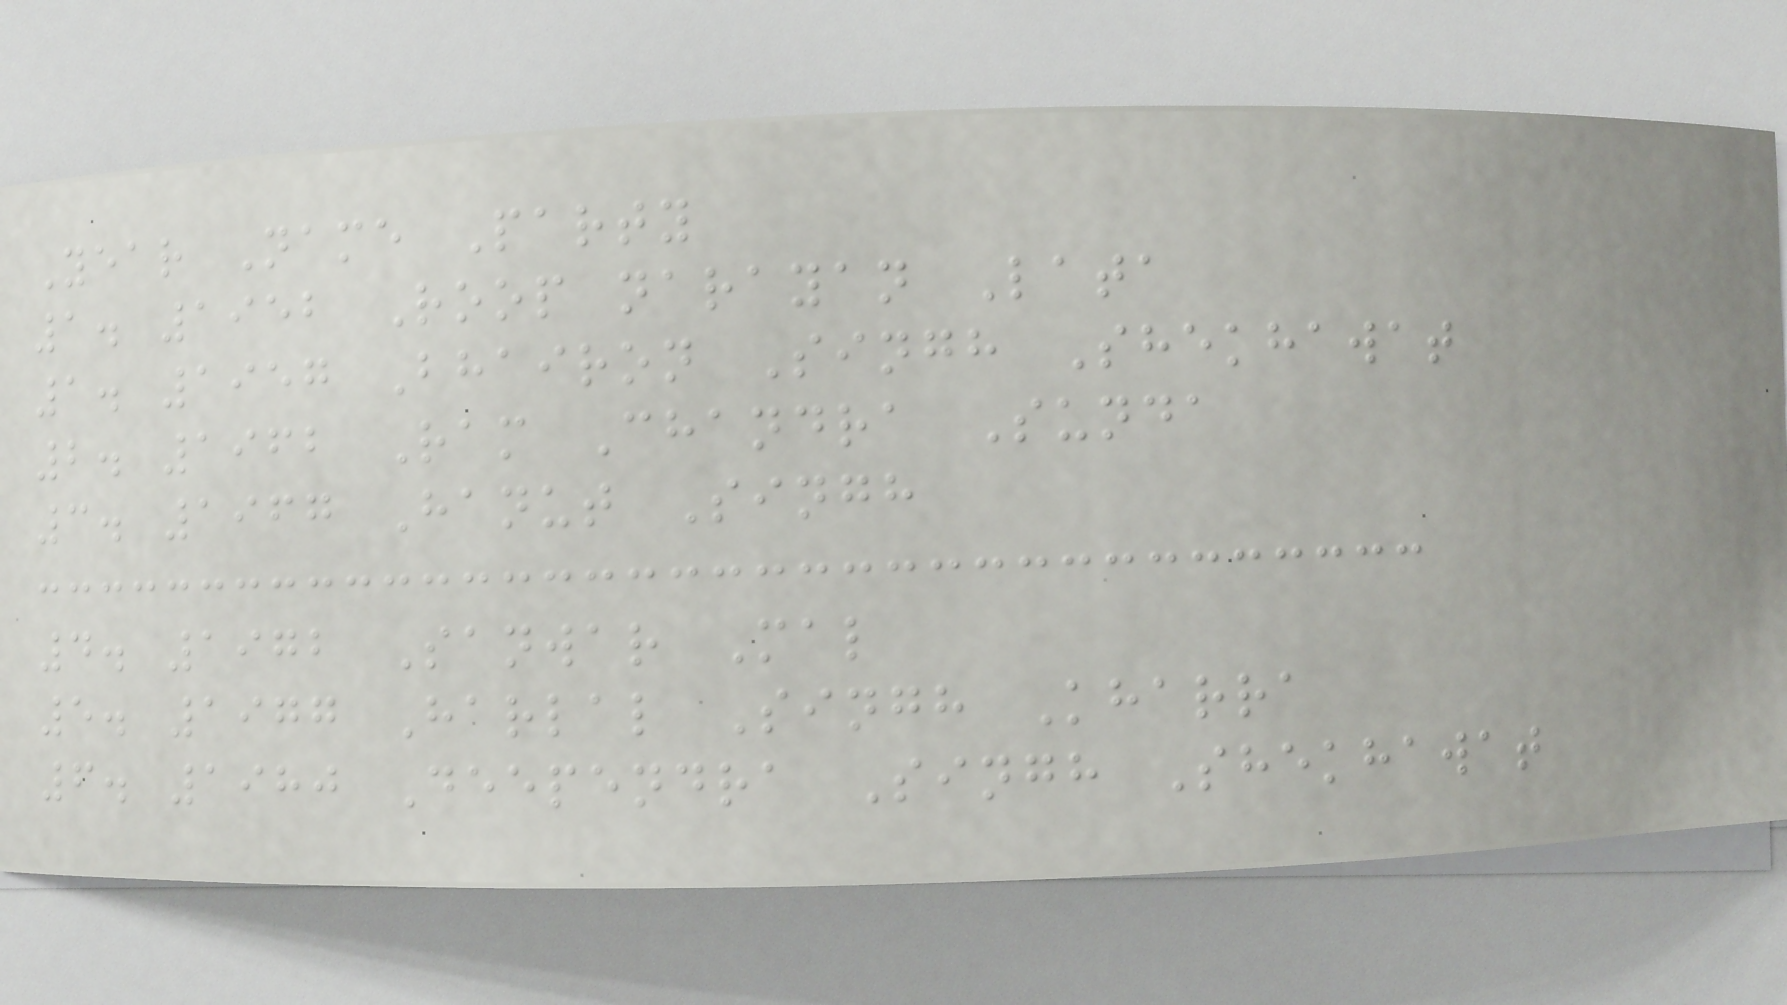Year Name Party
1. 1952 Roop narayan Lata
1. 1957 Bhairon Singh Shekhawat
2. 1962 Ram Chandra Sunda
3. 1967 Hanut Singh
4. 1972 Sanwar Mal
5. 1977 Harlal Singh Kharra
6. 1980 Deependra Singh Shekhawat
